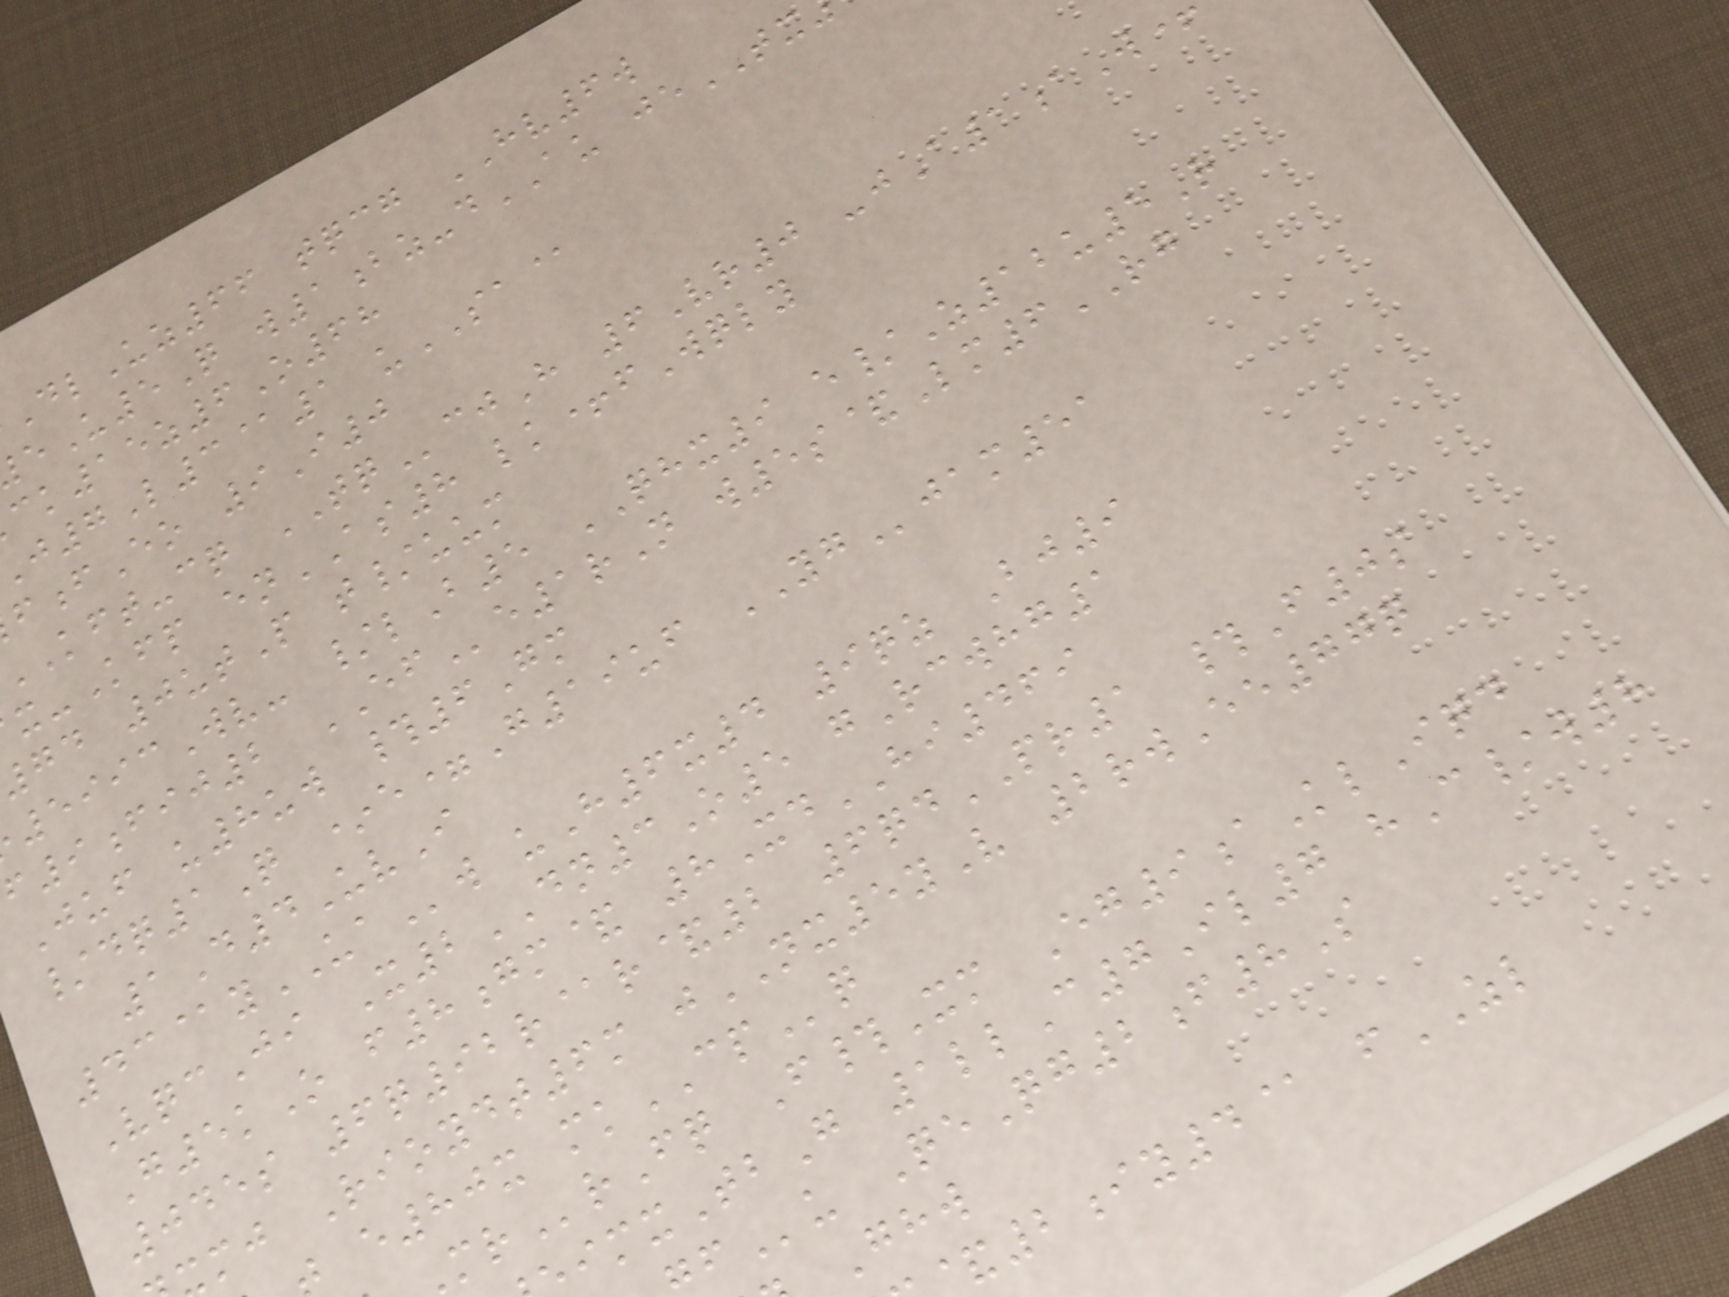DlUz66 tqcg HV6w
U5Q w1bz-dAU jeTX
15z6O68
7L3@1 uSA@
fEo 9I0
kft-cq TQcjH 6Vr0 -jA1aW
x-Kfp enAS8 lk+fWqly
gd 0utP t/uum
5993Wv- /lB5 QHX9 e/Z12u5R
f9fij2 EFe1rN w5s&Lm6RG
Juf u8uw #6Gm
/dq1Q *e=G19uf YGjam51
1D4UvI
43@yUAw uH6x4 9qz Bj9
VqcJi X2DN3O5 gRcwhg1
G5kO f8gm& 8XdHI469
045s 6q92r@r&2 6qdPR1 #F0s
mj Rioydt6m jNX5yV 2rwEe77q
e80x mkCPq
rFq F#Xm Eg9aKlIqd
mxTbG 1llC7Il7 hC/w8
u QeQg2f8S
2iy4@ fZL
